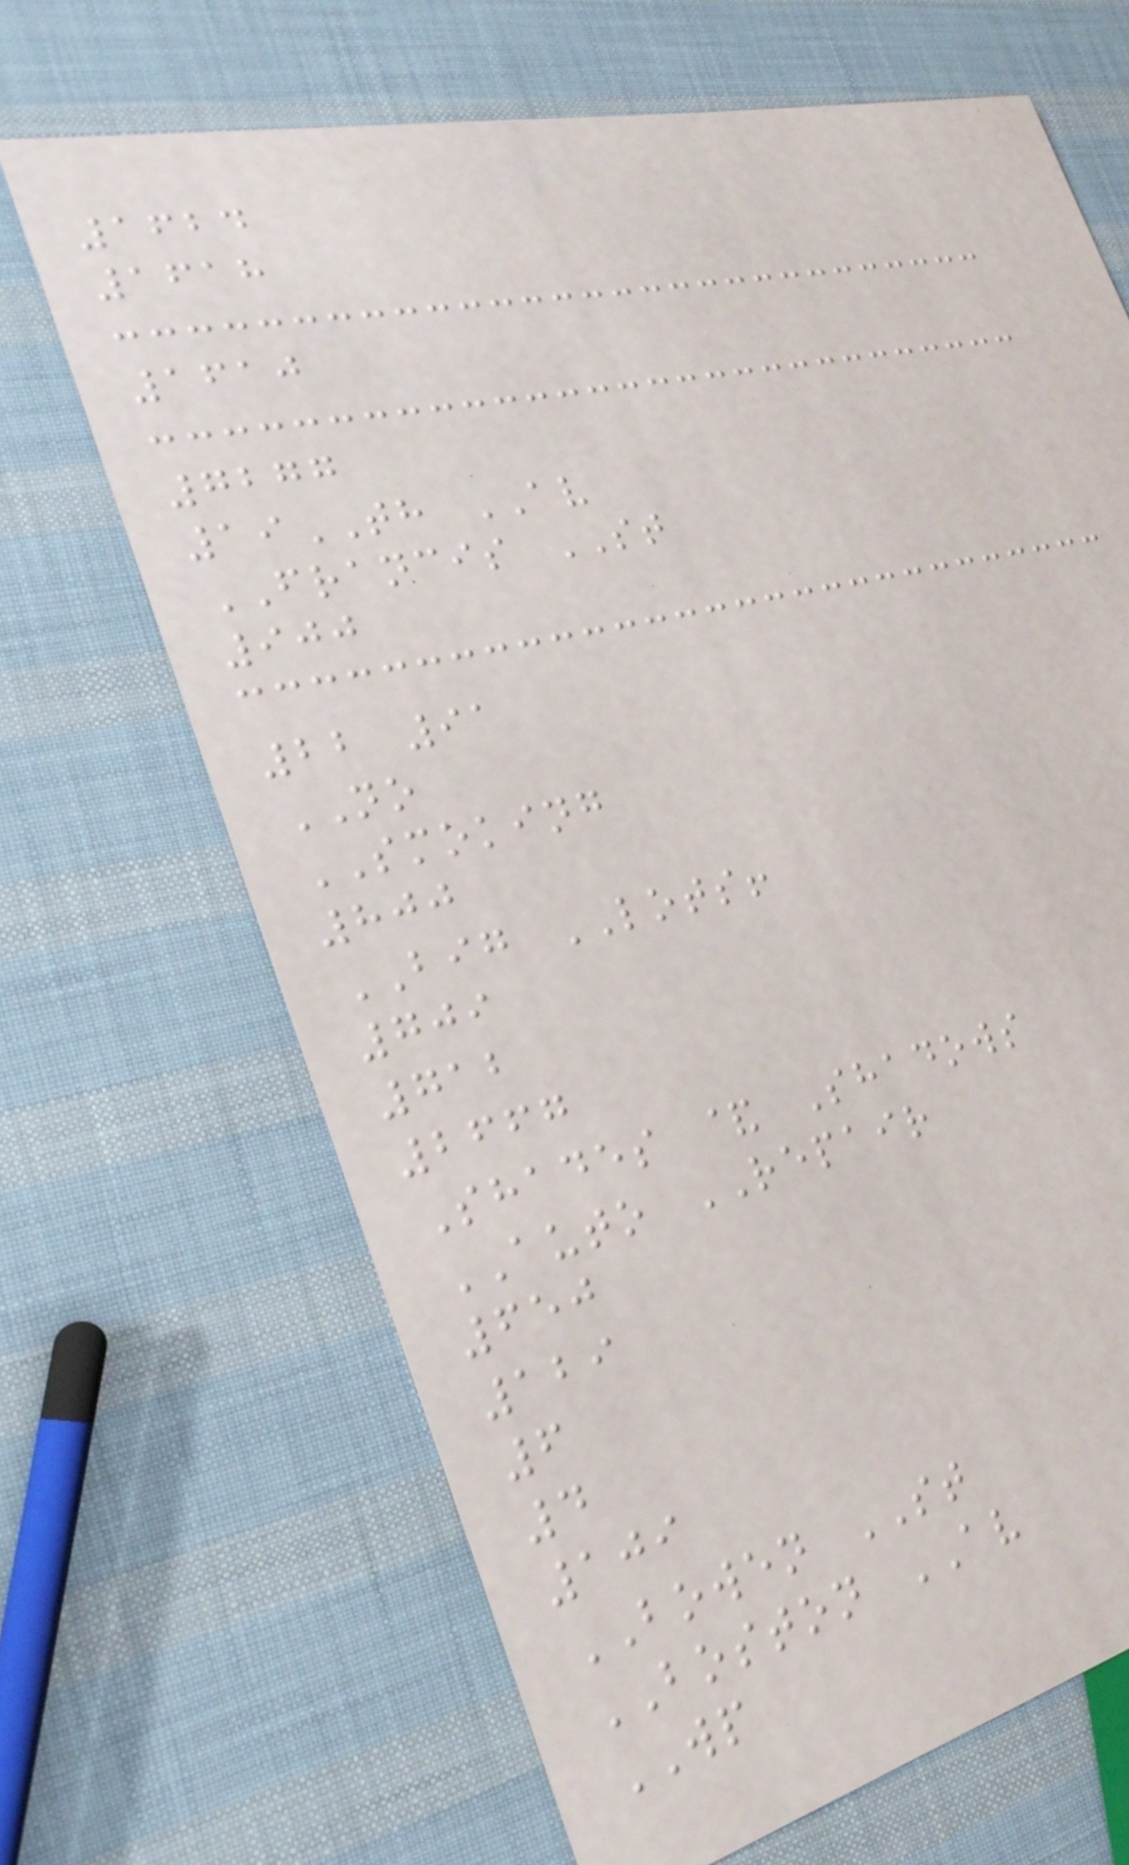1624
1618
1610
7277
19TH AV
FRANCIS ST
900
22 91
NO
SMOKING
800
BIG LOTS!
709
712
2667
Shades & Shadows
AUTO REPAIR
650
129
6
4
109
BOWEN ST
BOSTON AV
WP
